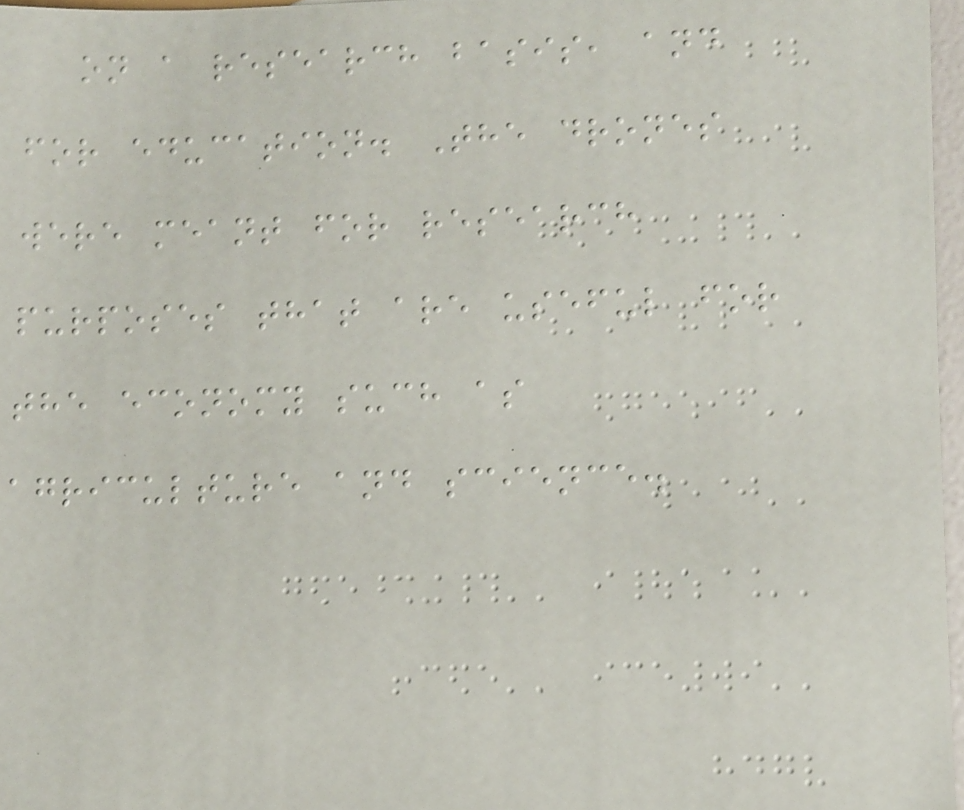on a research basis, and
for education. The drones
were meant for research
purposes that are useful for
the economy such as
agriculture and science.
